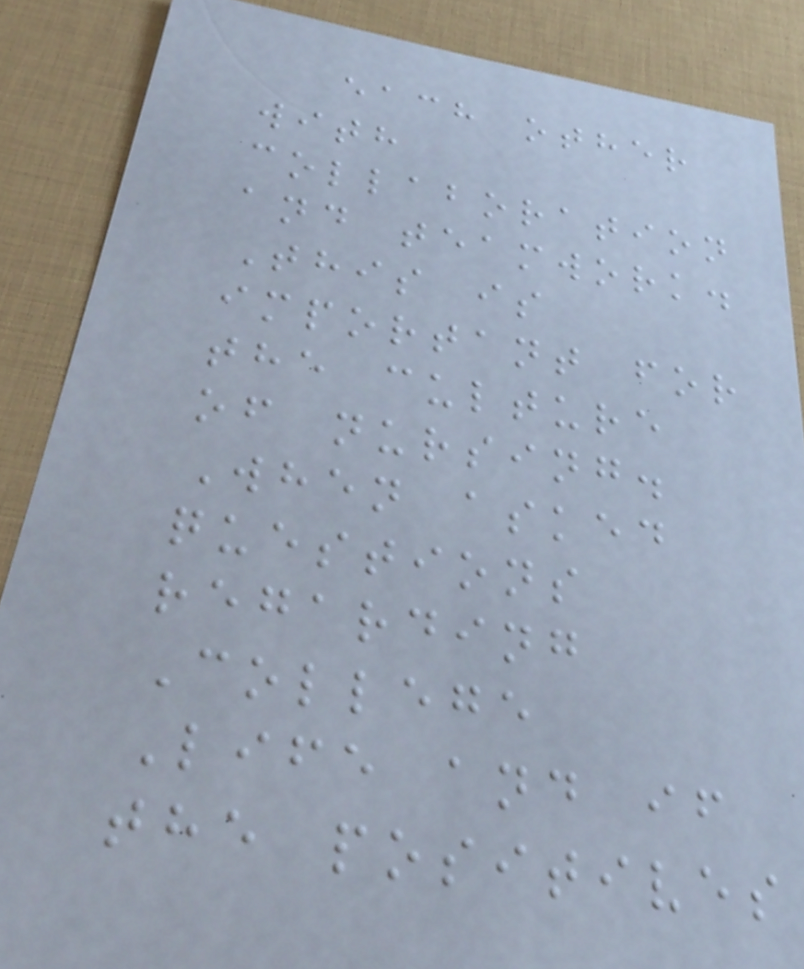each other
with
collaboration
and teamwork.
This is
important for
the culture
of nursing.
When asked
questions
regarding
College
Life and if
the positives
